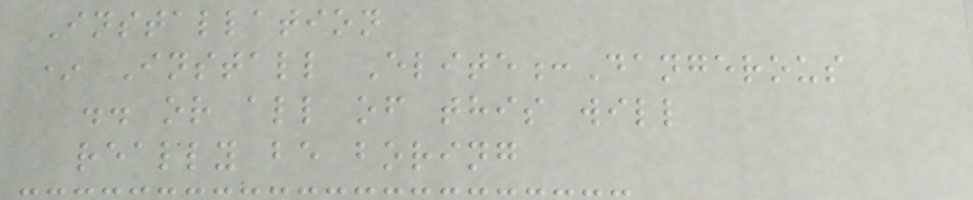Installation
* Install Elite:Dangerous
.. or all of this will
really be boring
